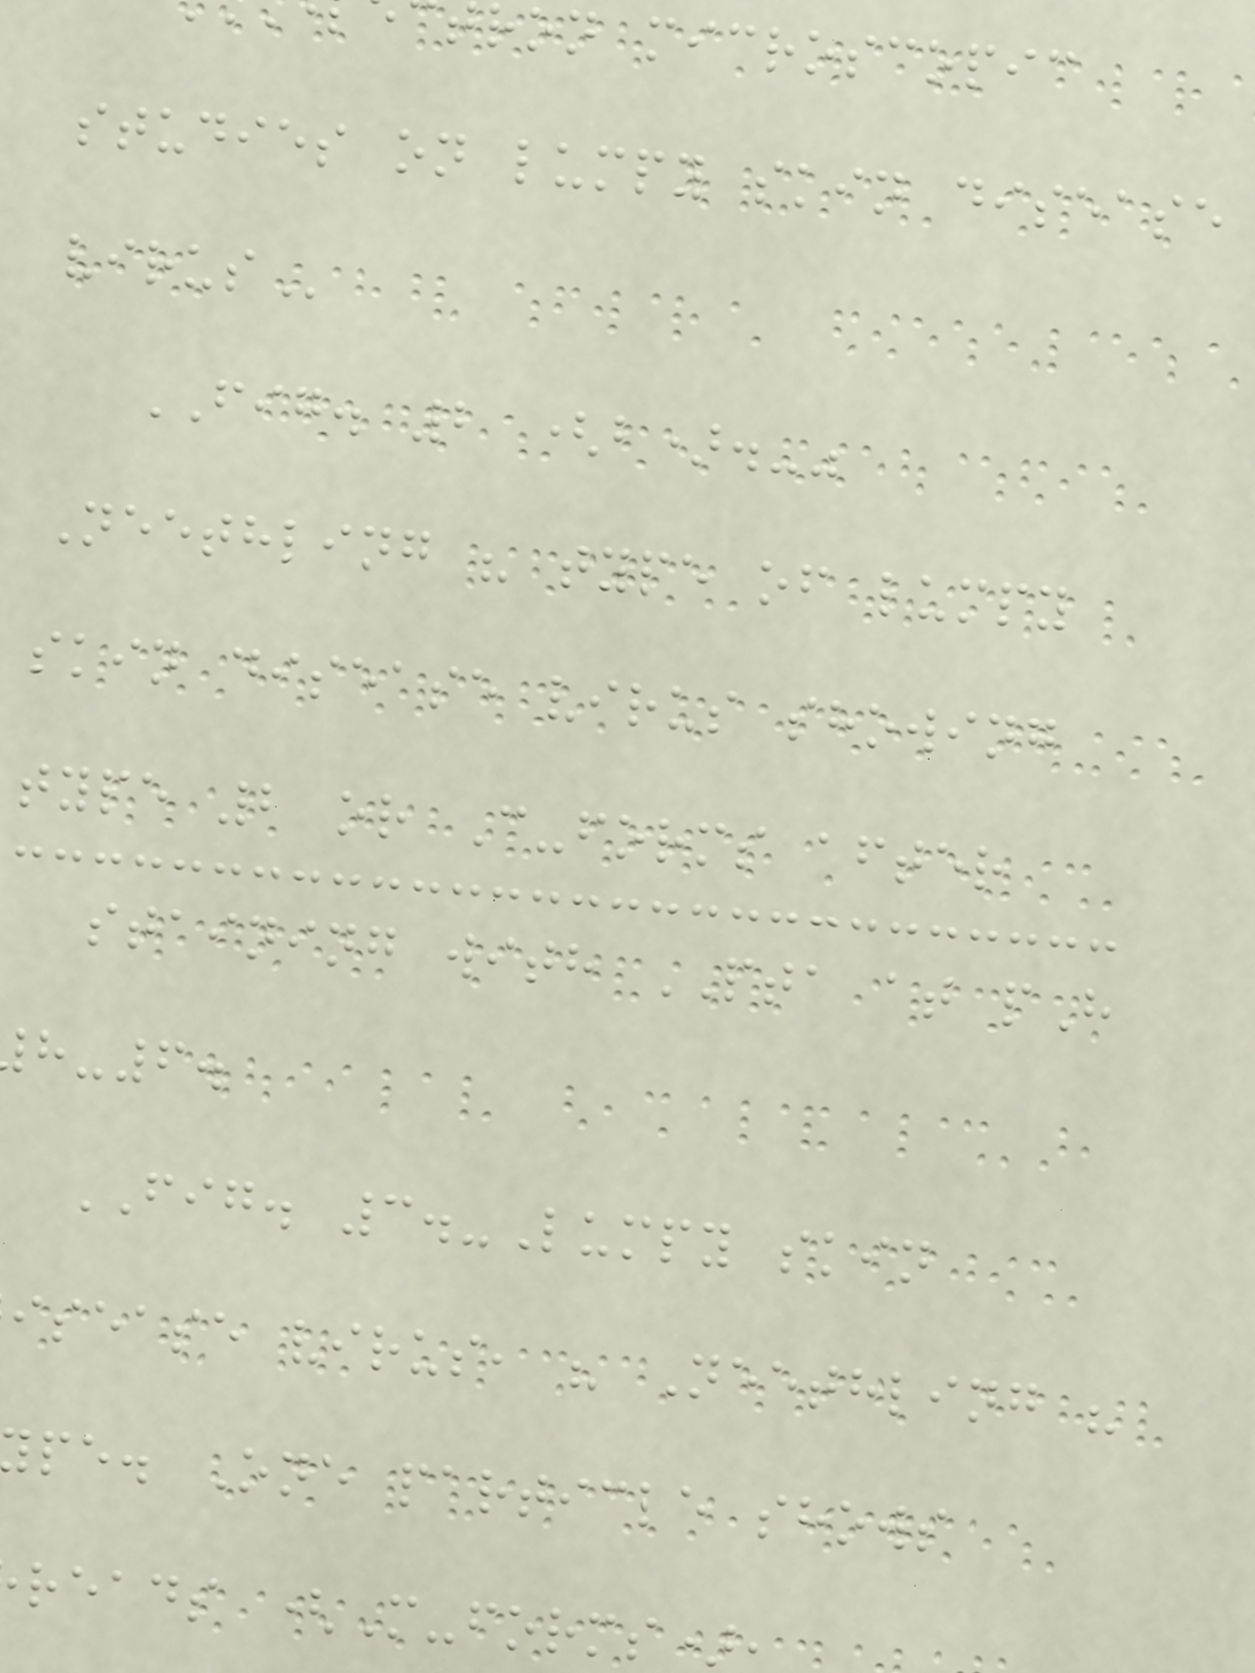ron microscopic
studies on lumpy skin disease
FIG. 2 (b).-"
Neethling " type of lumpy
skin disease virus showing
type 2 or C-forms after
staining with PTA at pH
-6.
FIG. 3.-Lumpy skin
pe. One particle shows
reads (M-forms)
